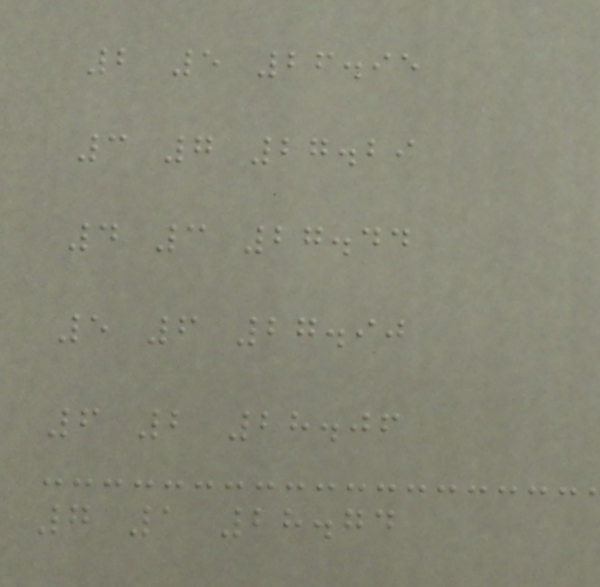2 5 26.95
3 7 27.29
4 3 27.44
5 6 27.90
6 2 28.06
7 1 28.74
